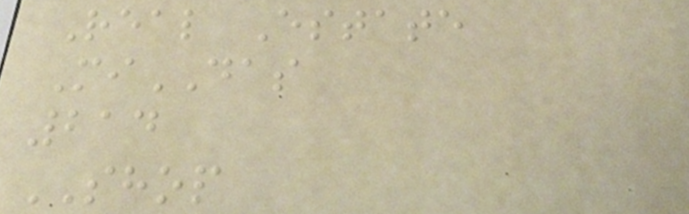Real Estate
MiDAS
214
SHOP
